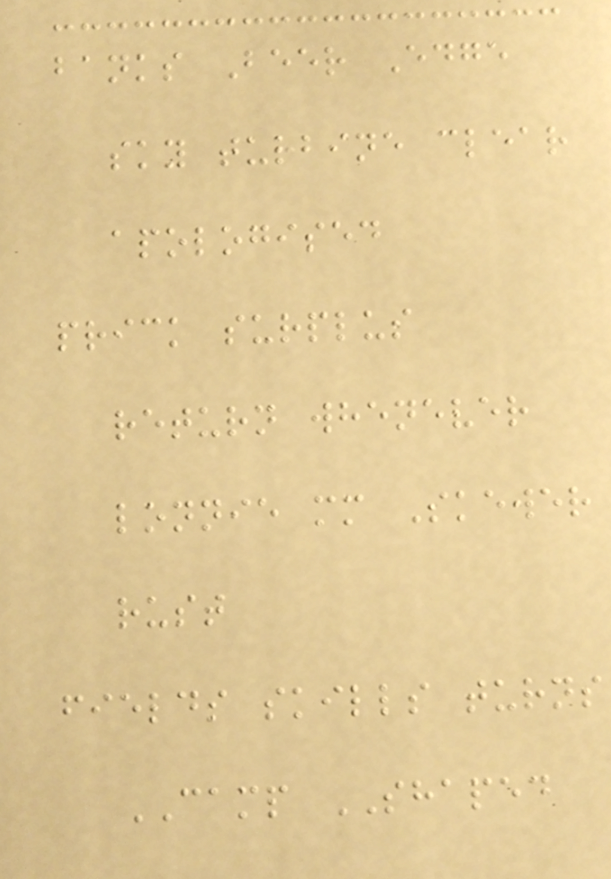banks Beer Edge
sky turbine clear
apologised
prick surplus
return whenever
lonnie mm Skewer
rust
fields skills turns
CAMP SHAPED
